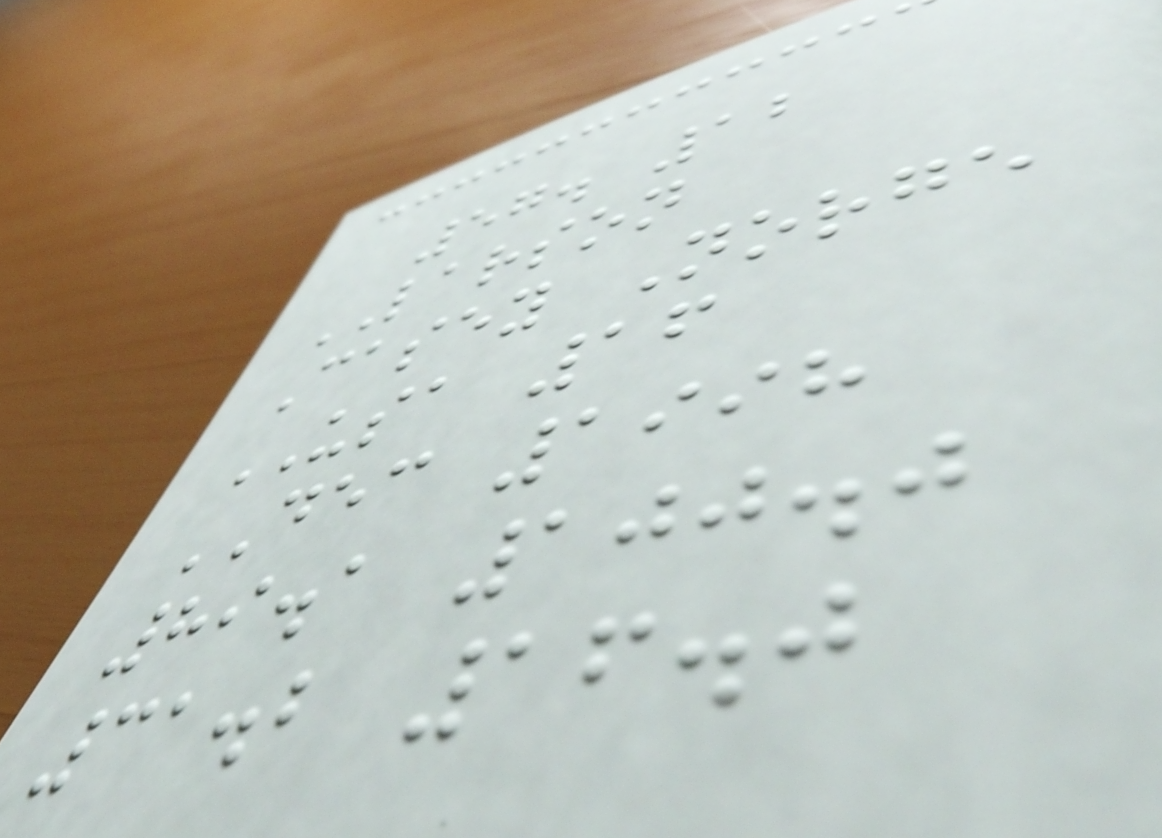57. 12
LARSON
Casey Norge
USA 16
DEC 1998
89.1 100.0
31.2 16.0
